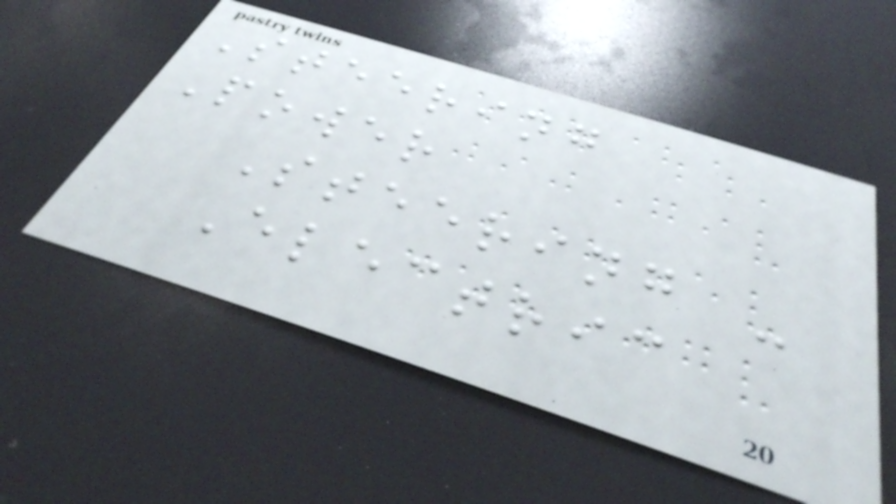Steering
Power
Steering -
Electric
